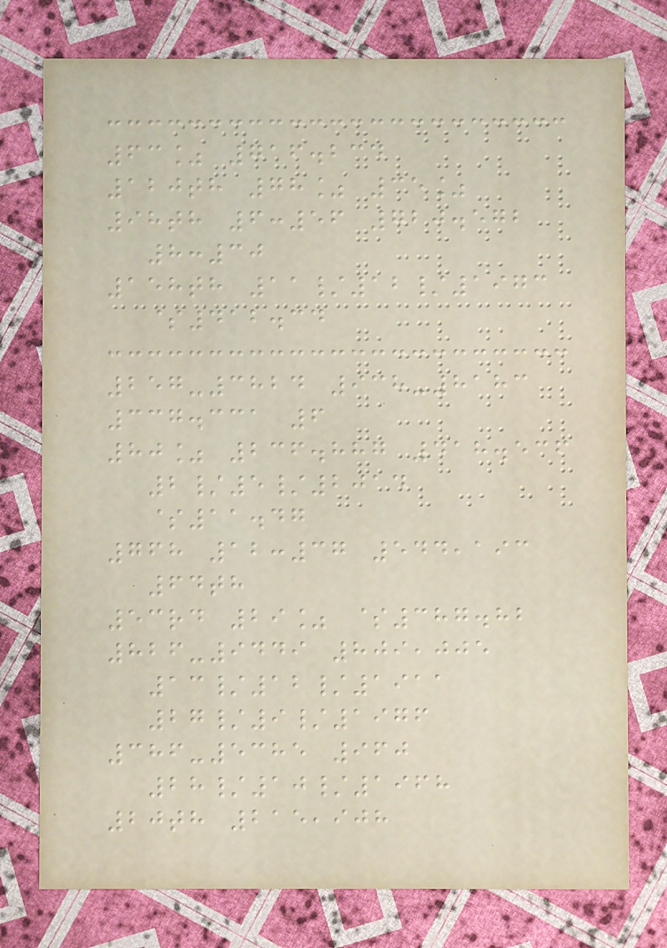63% 716.234
120th 78% 35%
98th 6:56 720.572
8:30
158th 11/12/1973
$412.34
257-3824 938-8183
337.331 6
80% 236.887 418.536
2/5/2014
$11.47
768 12:37 544,193
64th
53rd 29% $387.82
826-9449 809,005
13/12/1911
27/9/1976
386-5385 960
28/10/1968
20th 215,908
